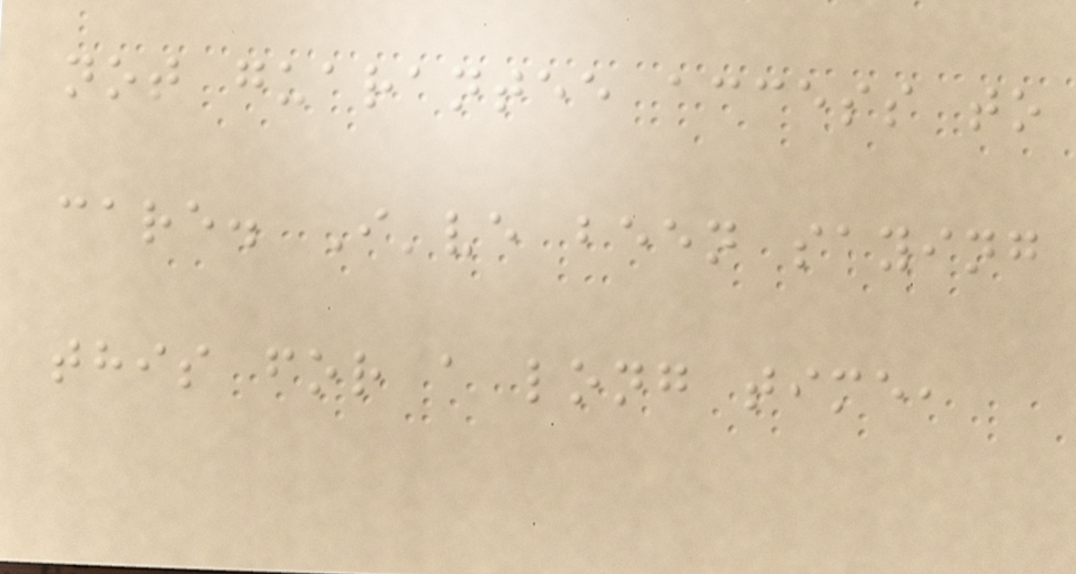not guarantee access to
care. I've been saying
this for a long time,
